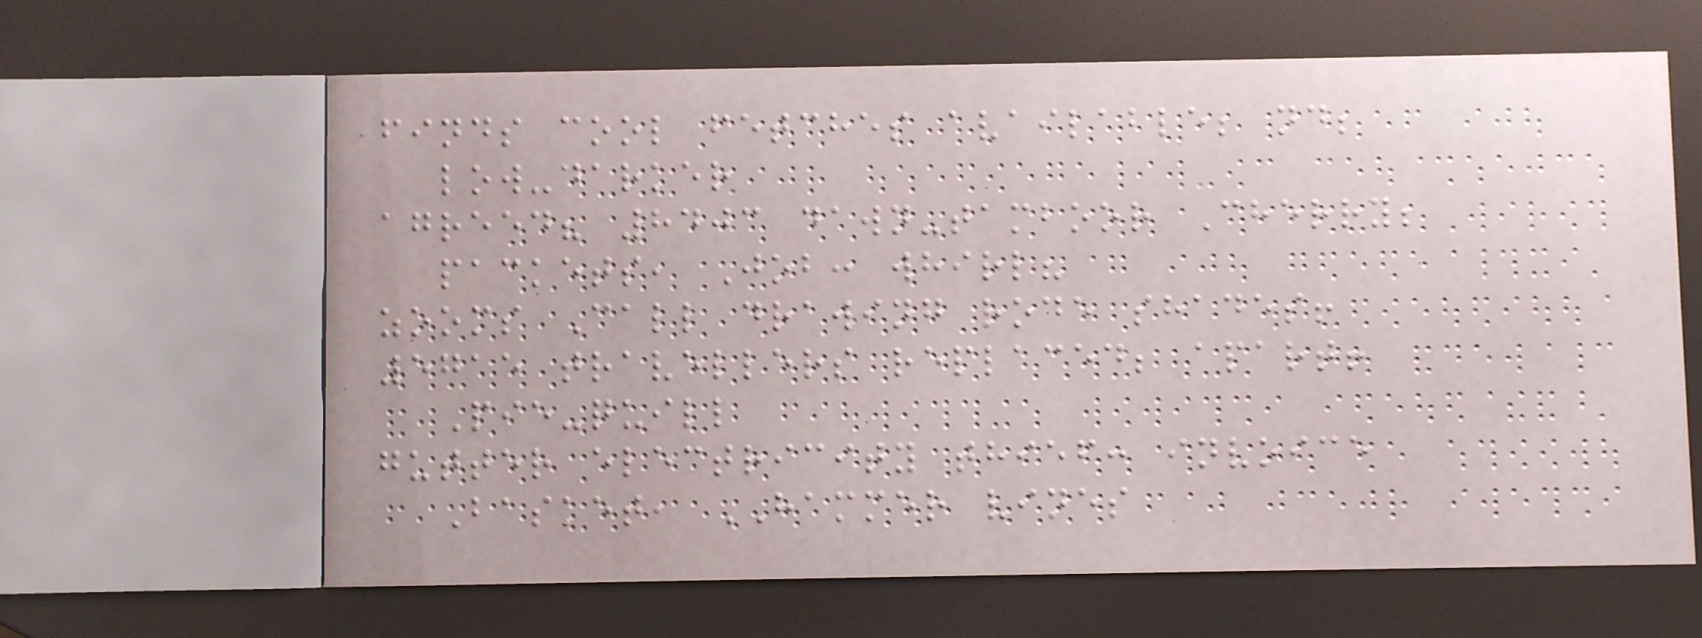finds cool fetches available; nd;
low-darker
agreed? 8403 dawn-tamboor Cherry;
packets, Job: whirl?
zooms Call drawing rode shades!
5715 travellers replaced; apart!
Pie-quill
gutter electricity thief: invoice
Basket, HAMMER vines
